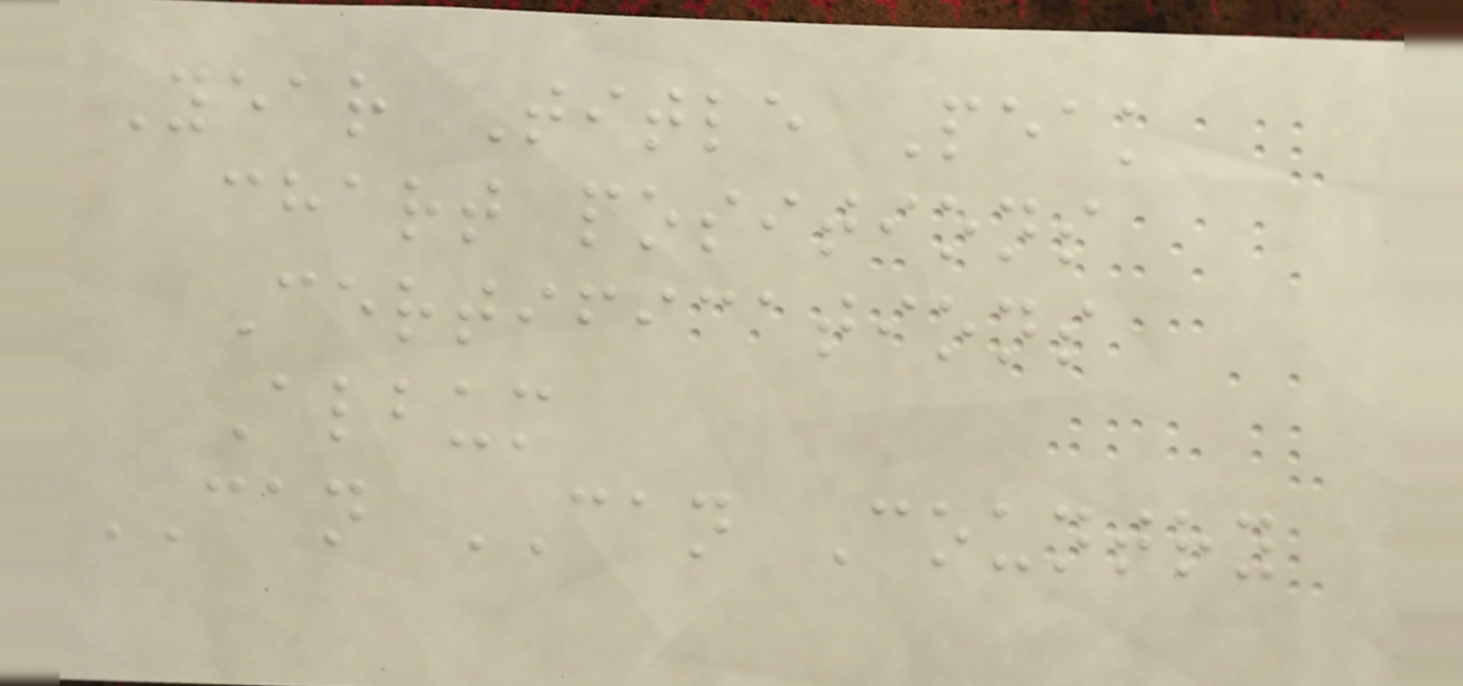Year Title Peak
chart positions
Certifications
Album
CAN CAN Country
